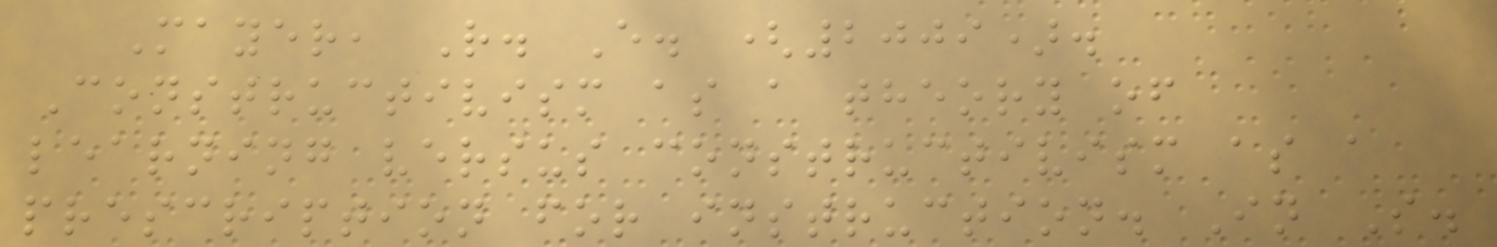Mayer, R. E. (2009).
Constructivism as a theory of
learning versus constructivism as a
prescription for instruction. In S.
